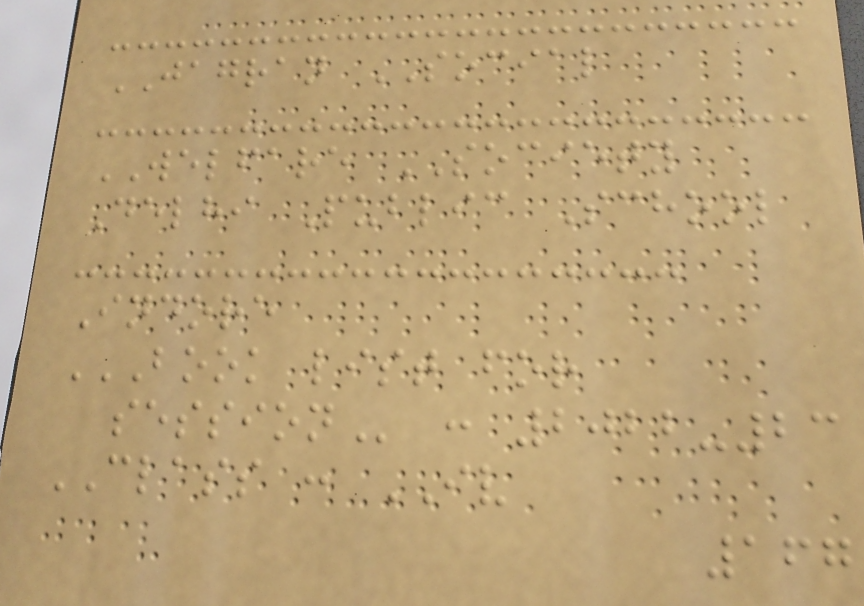JAGRAN SOCIAL
WELFARE SOCIETY
Delhi Public School
Indore
BOOK LIST FOR
SESSION : 2022-23
CLASS : IV
167
